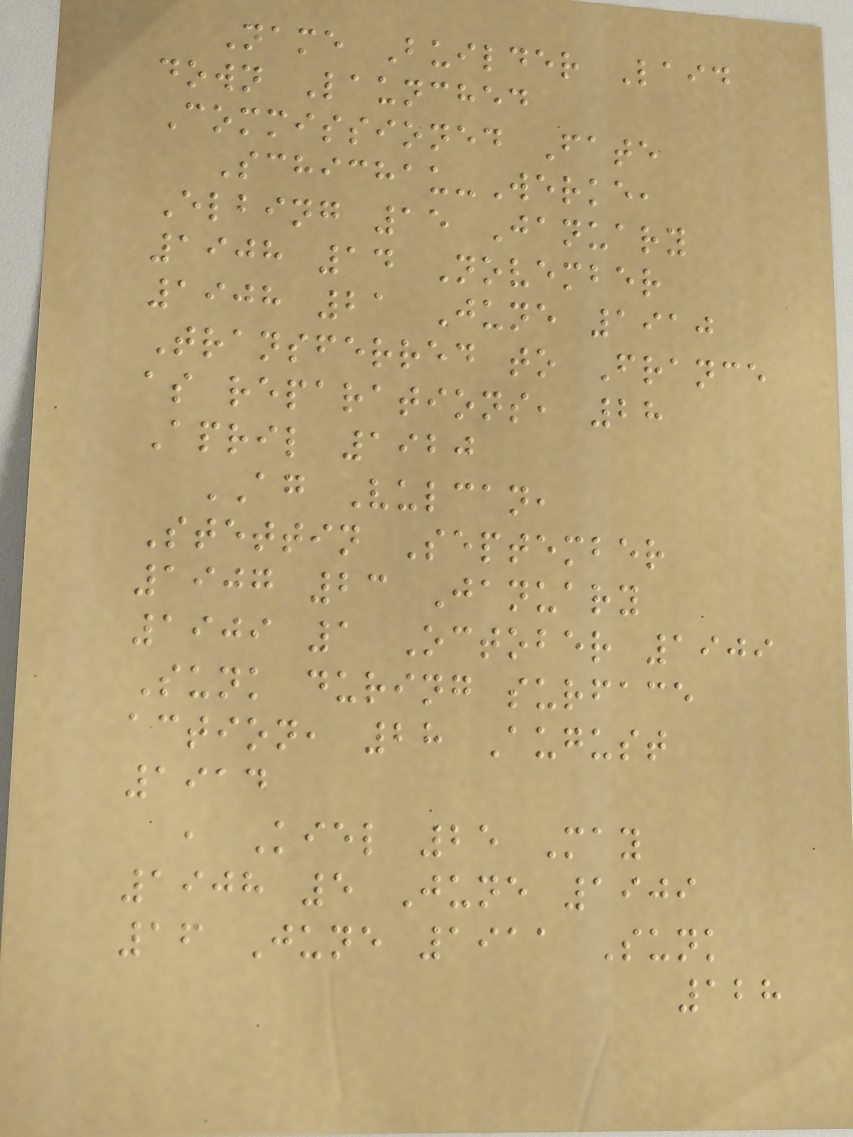Name Builder Laid
down Launched
Commissioned Fate
Schichau-Werke,
Elbing 15 January
1908 14 November
1908 21 June 1910
Transferred to France
as reparations, 28
April 1920
AG Vulcan,
Stettin September
1907 23 January
1909 1 October 1909
Sunk during surface
action, 28 August
1914
, Kiel 25 May
1908 5 June 1909
16 June 1911 Sunk
128
